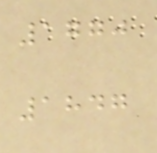1770
1847
